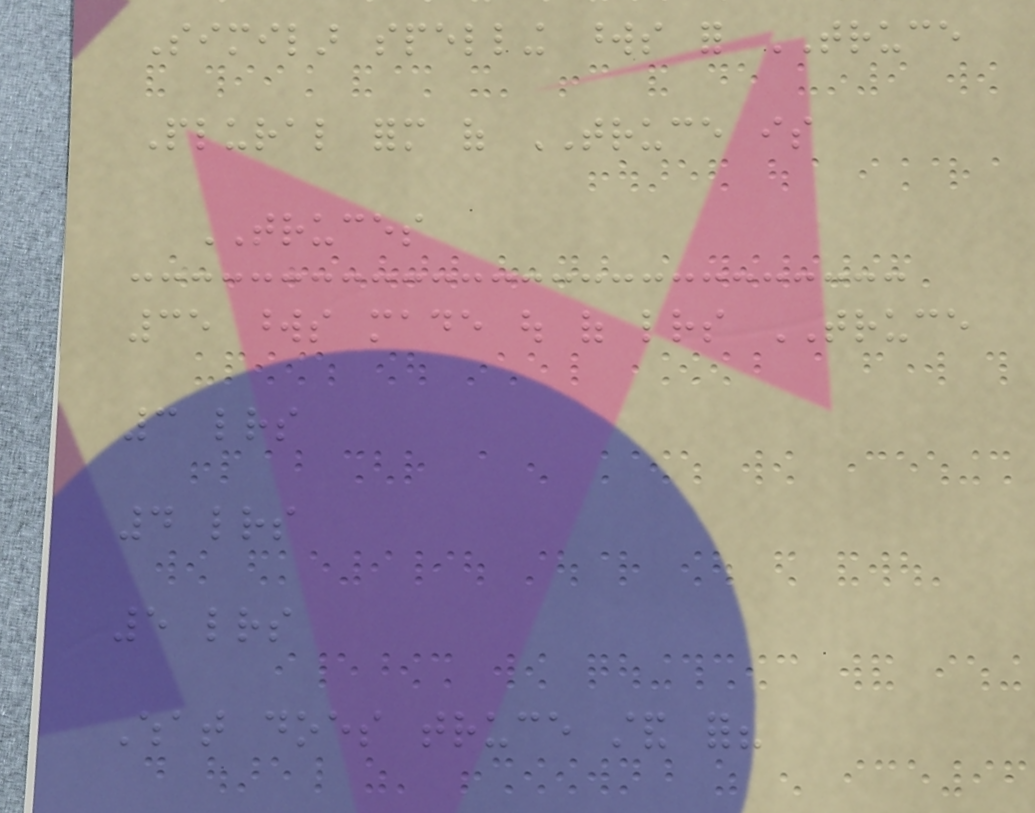Similar spelling words for TRUCE
Plural form of TRUCE is
TRUCES
35 words made out of letters TRUCE
3 letters
4 letters
5 letters
What does truce stand for?
